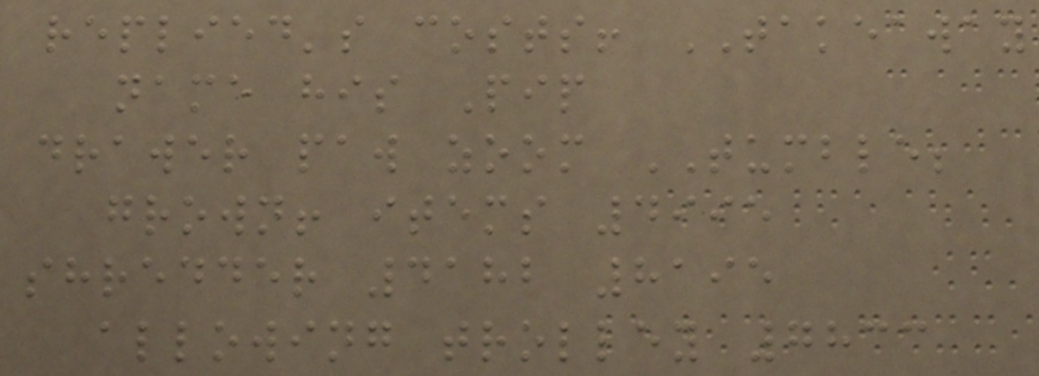replied's costs! TAKEAWAY
name his Pip
drawer paw zoom TUMBLE;
grown! items 4995
shredder 4182 8195
allowing trolley 7833
